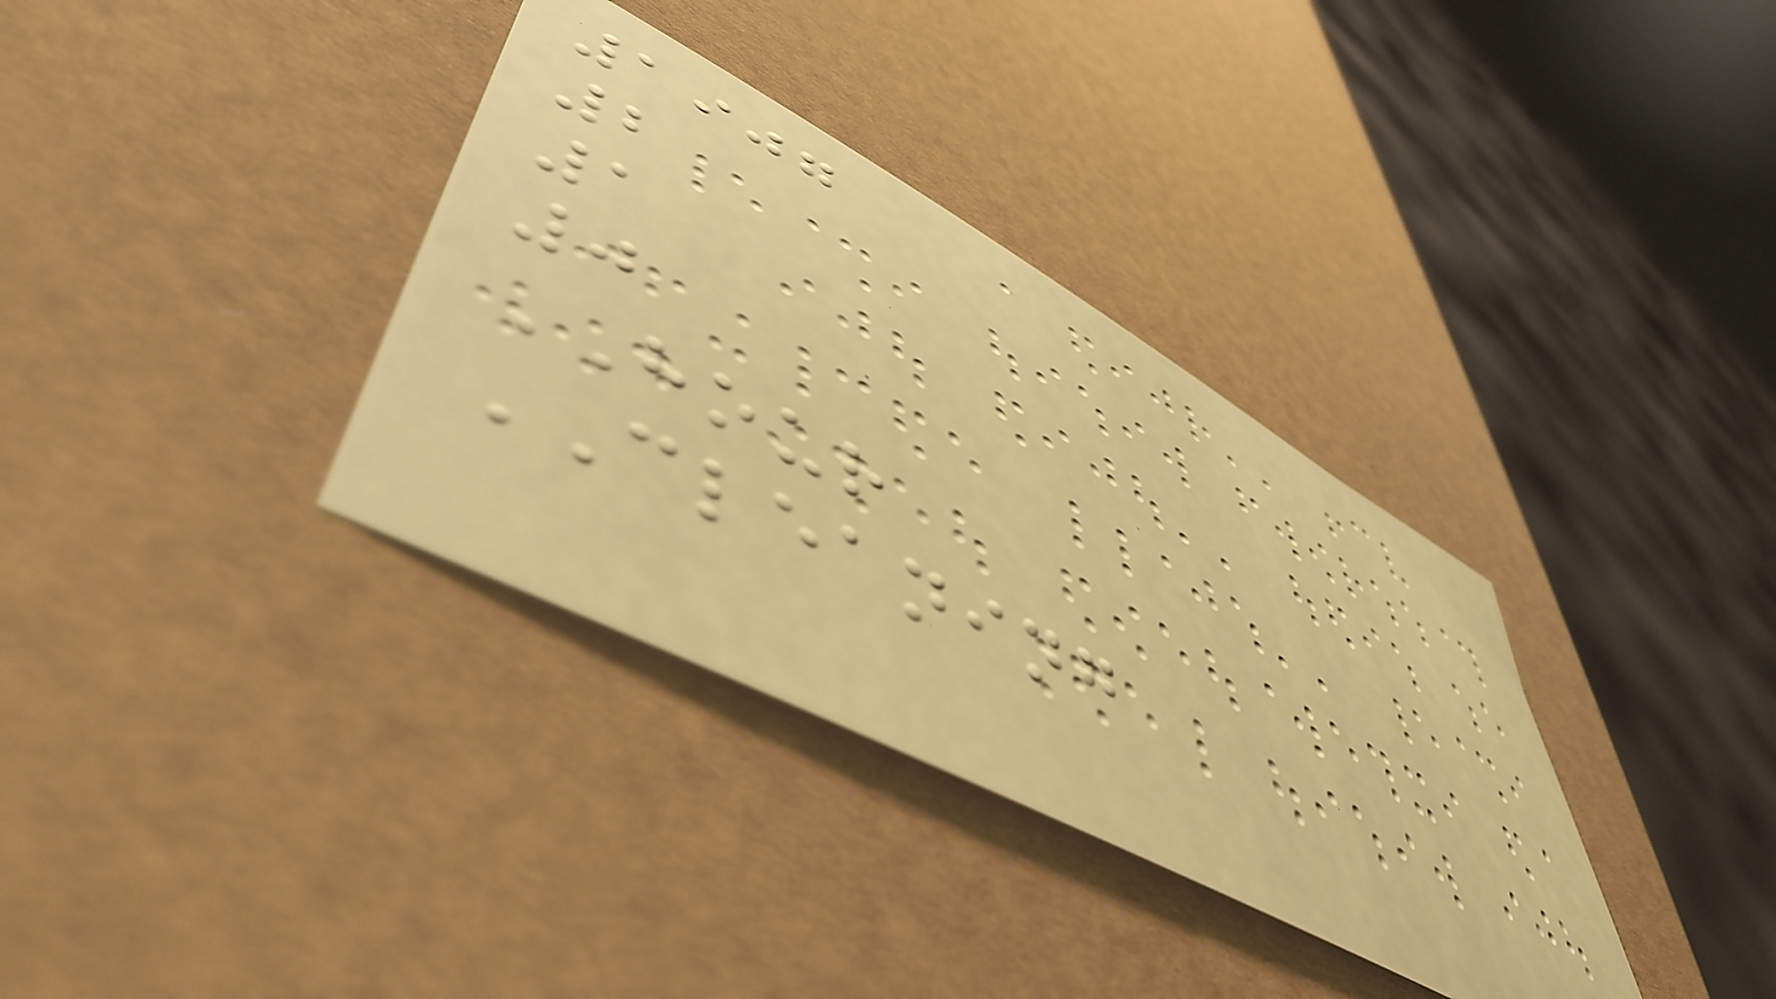1907
2
1
0
HOUR
CLEANING
